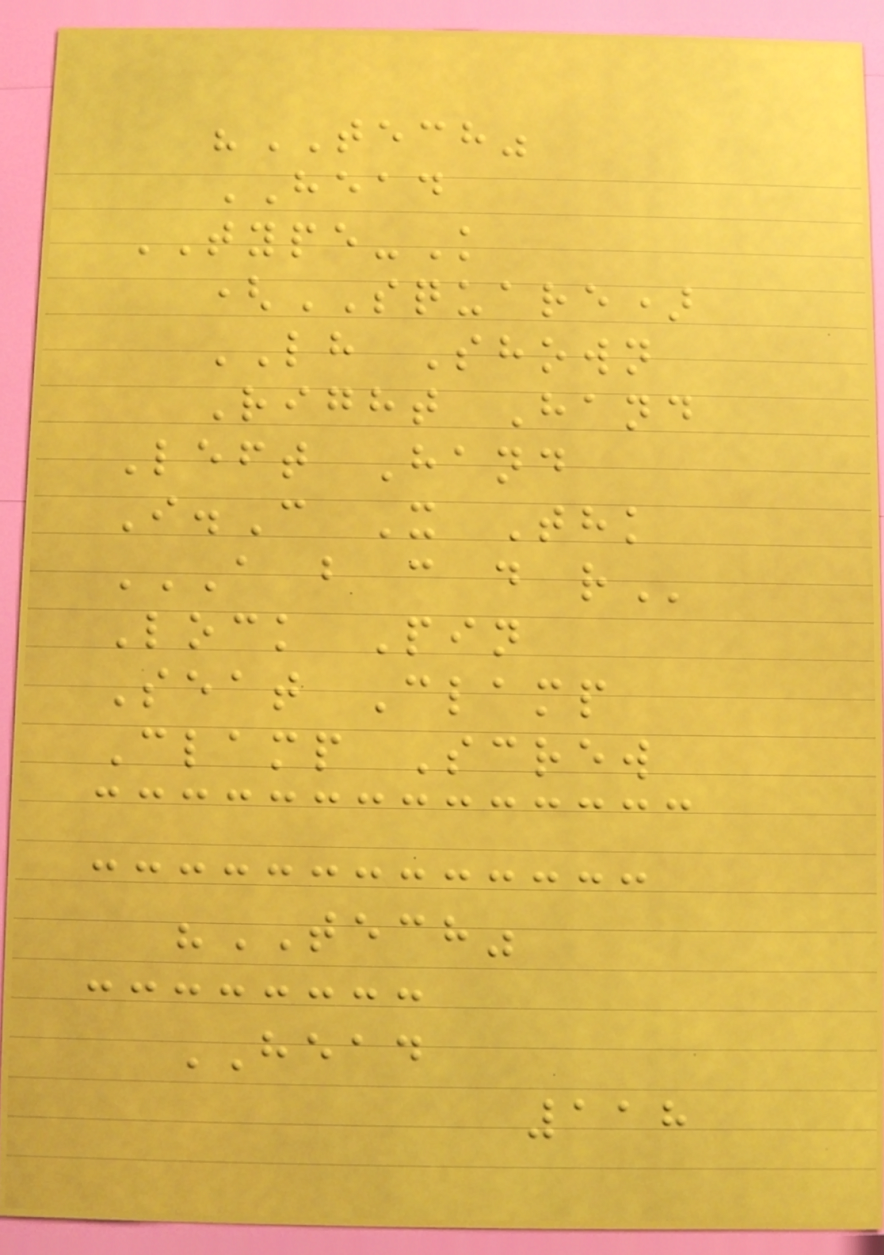"TECH"
HEAD
TYPE-K
(SQUARE)
LH Shown
Right Hand
Left Hand
I.C X Thk
A B C D R
Lock Pin
Seat Clamp
Clamp Screw
"TECH"
HEAD
118
